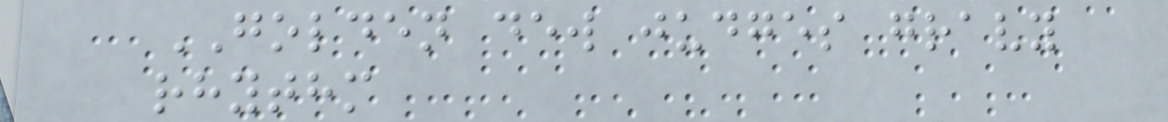GOLDEN dew judges gravy
rhythm
